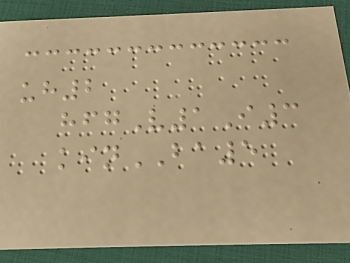uh2
hfgV1I3
kinBA5
